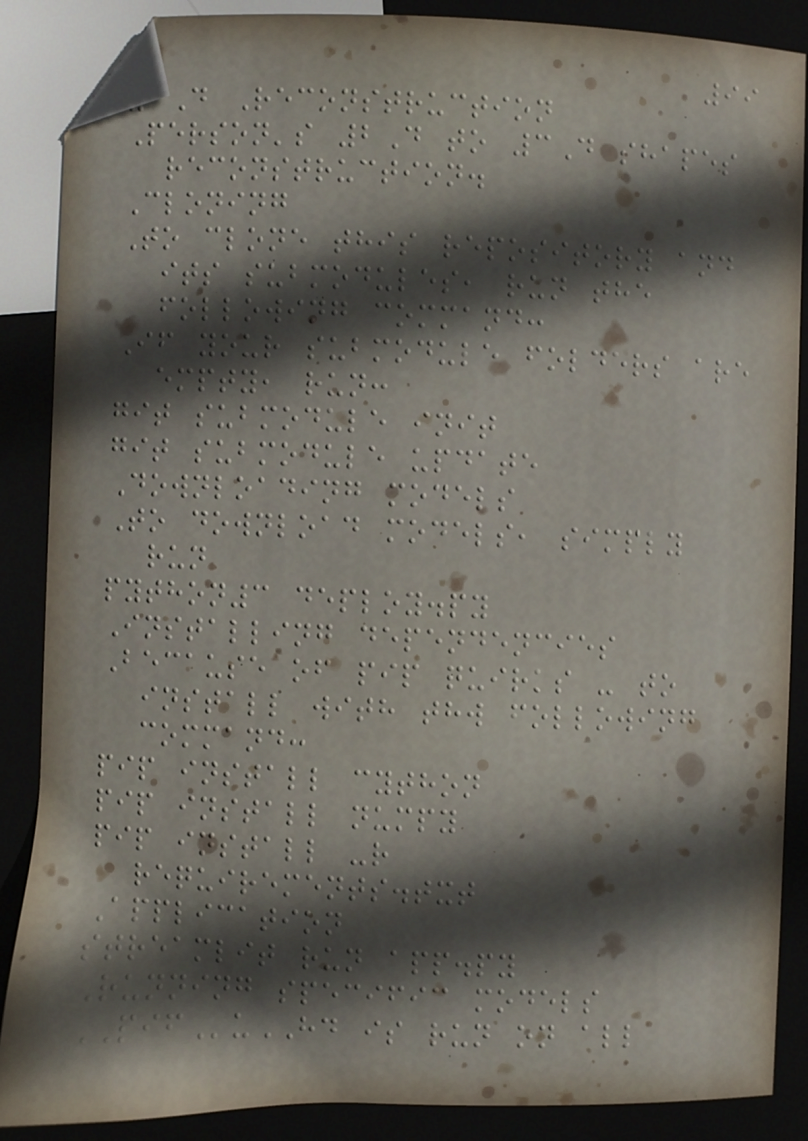99
3D Reconstruction
Person's 2D to 3D shapes
reconstruction.
Cloning
To clone this repository and
its submodules, run the
following command:
If your submodule folders are
empty, run:
git submodule init
git submodule update
Downloading models
To download models, simply
run
python3 deploy.py
Installing dependencies
Because of pip quirks - to
install with thw following
command:
pip install cython
pip install numpy
pip install -r
requirements.txt
Application
streamlit run app.py
Running specific models
PIFuHD is run on all
